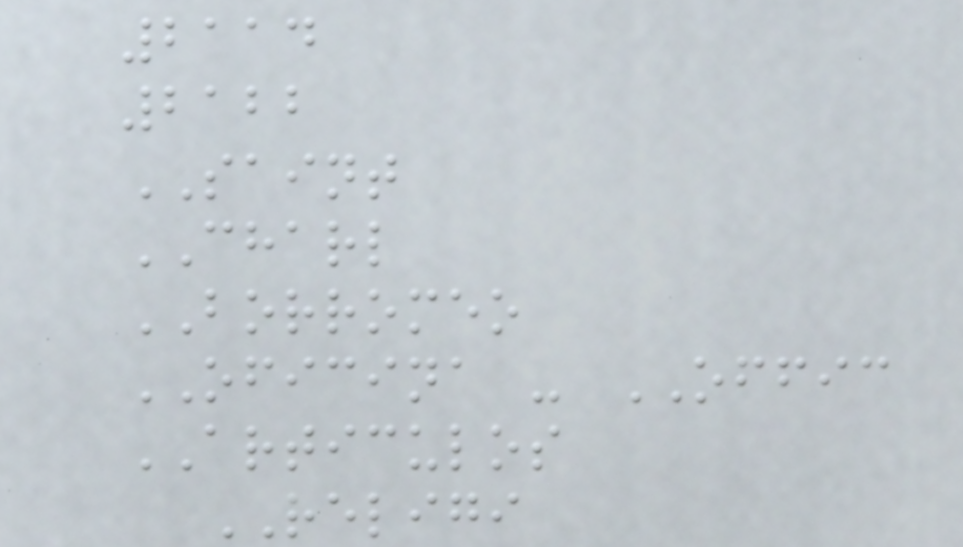2114
2122
SAINT
CHARL
BORROMEO
OFICINA - OFFIC
ARTICULOS
RELIGI
